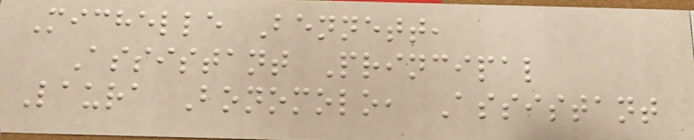Michelle Bennett,
Assistant Principal
Laura Bonomolo, Assistant
